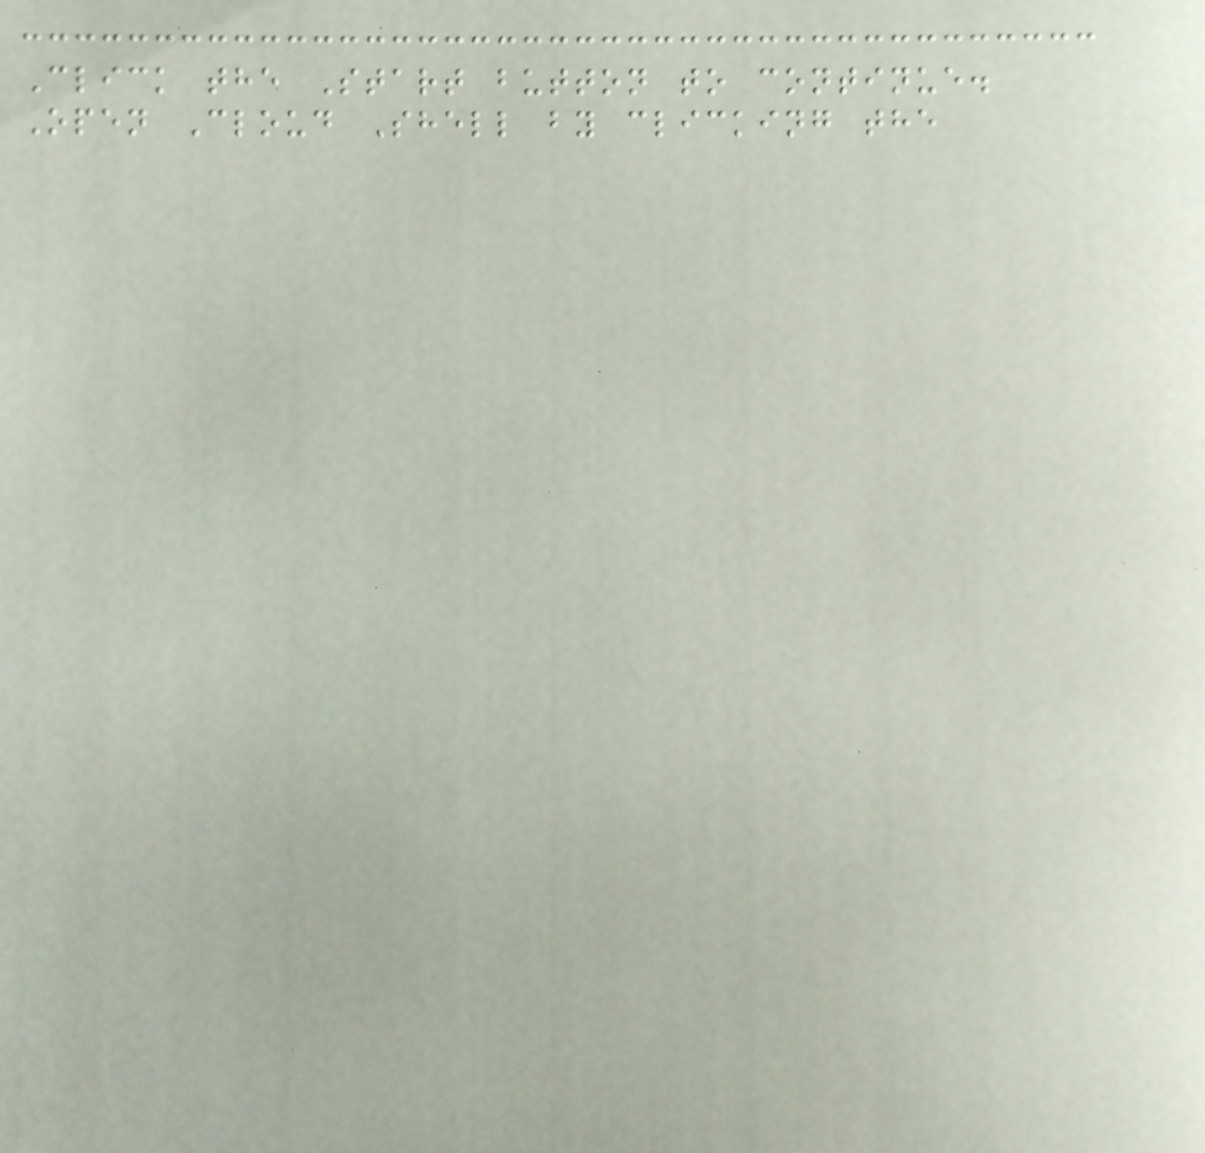Click the Start button to continue.
Open Cloud Shell by clicking the
